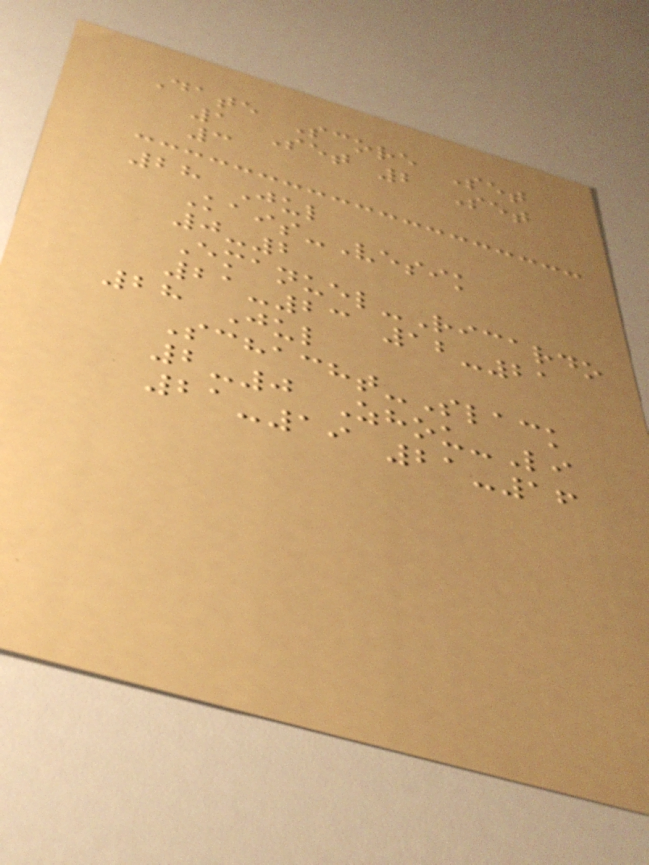Date Score Set
1 Set 2 Set
3
28 Jul
Kais-Vesik
0-2
Emanuel-Ricardo
21-23 12-21
28 Jul
Schacht-Slack
2-0 Zhou-Li
21-19 21-16
